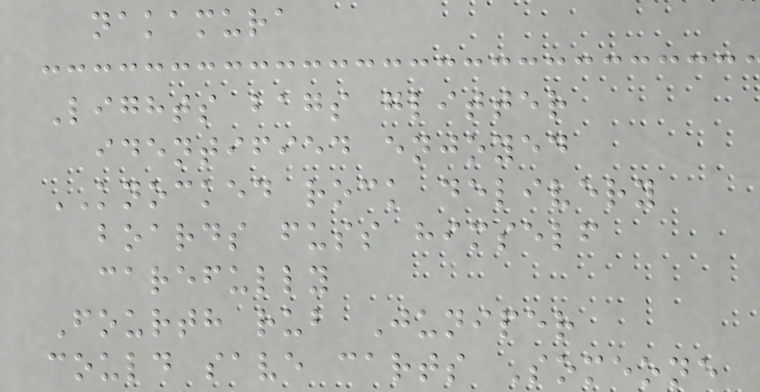nakamura
Lights bags glitter
identified enjoyed
KNOCKED rock delivery
boards fuss himself
carefully
Fourth rub Juniper
could save carts Someone
